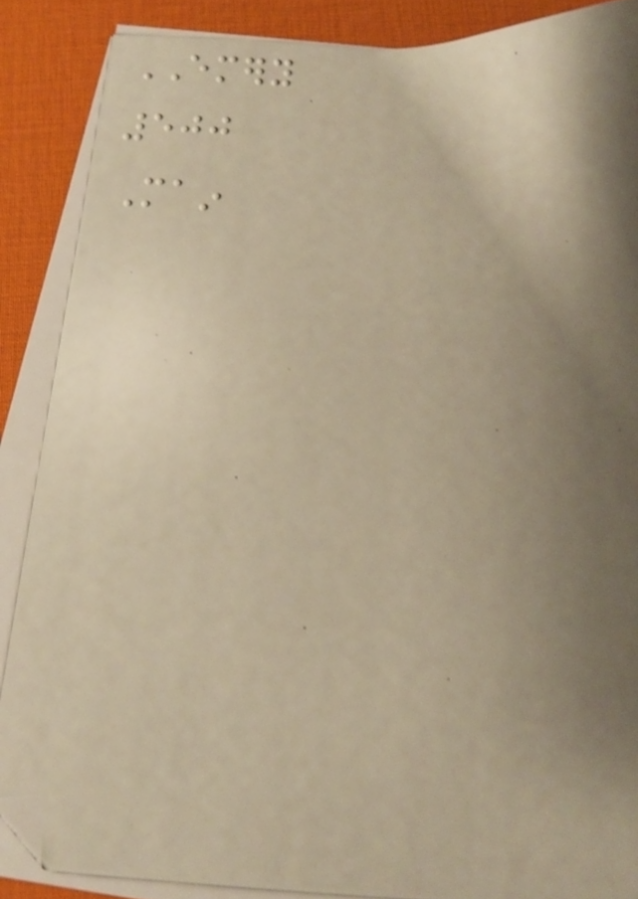EMERY
500
Main
